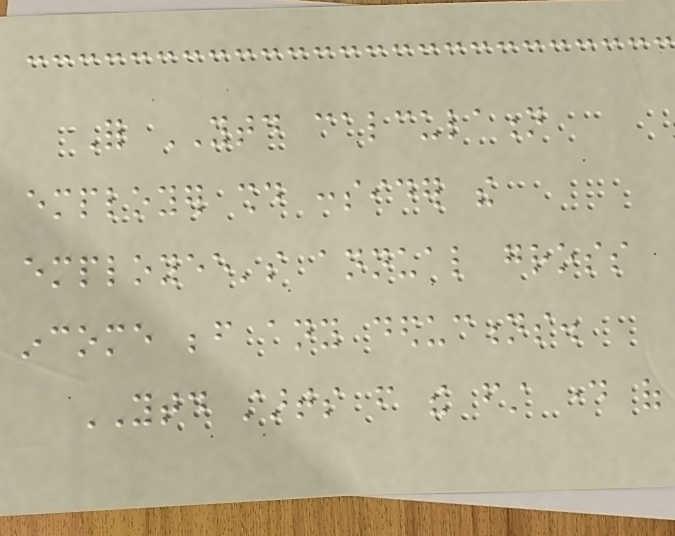For YTD calculation
employer should consider the
employee's annual gross
income before any deductions.
YTD starts from the first day of
